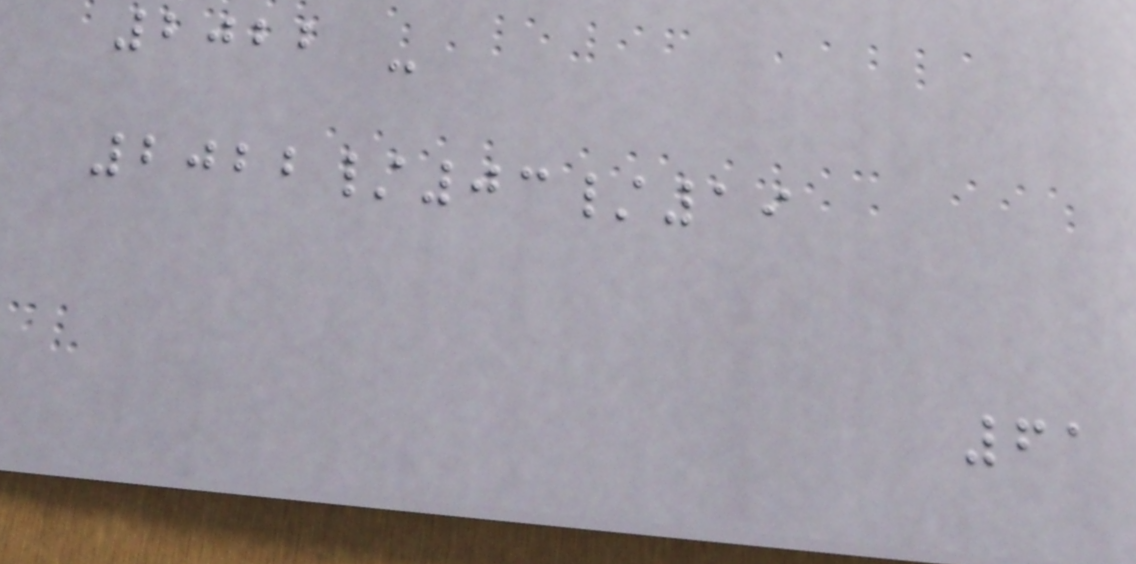2022 -
2022/03/19
61
